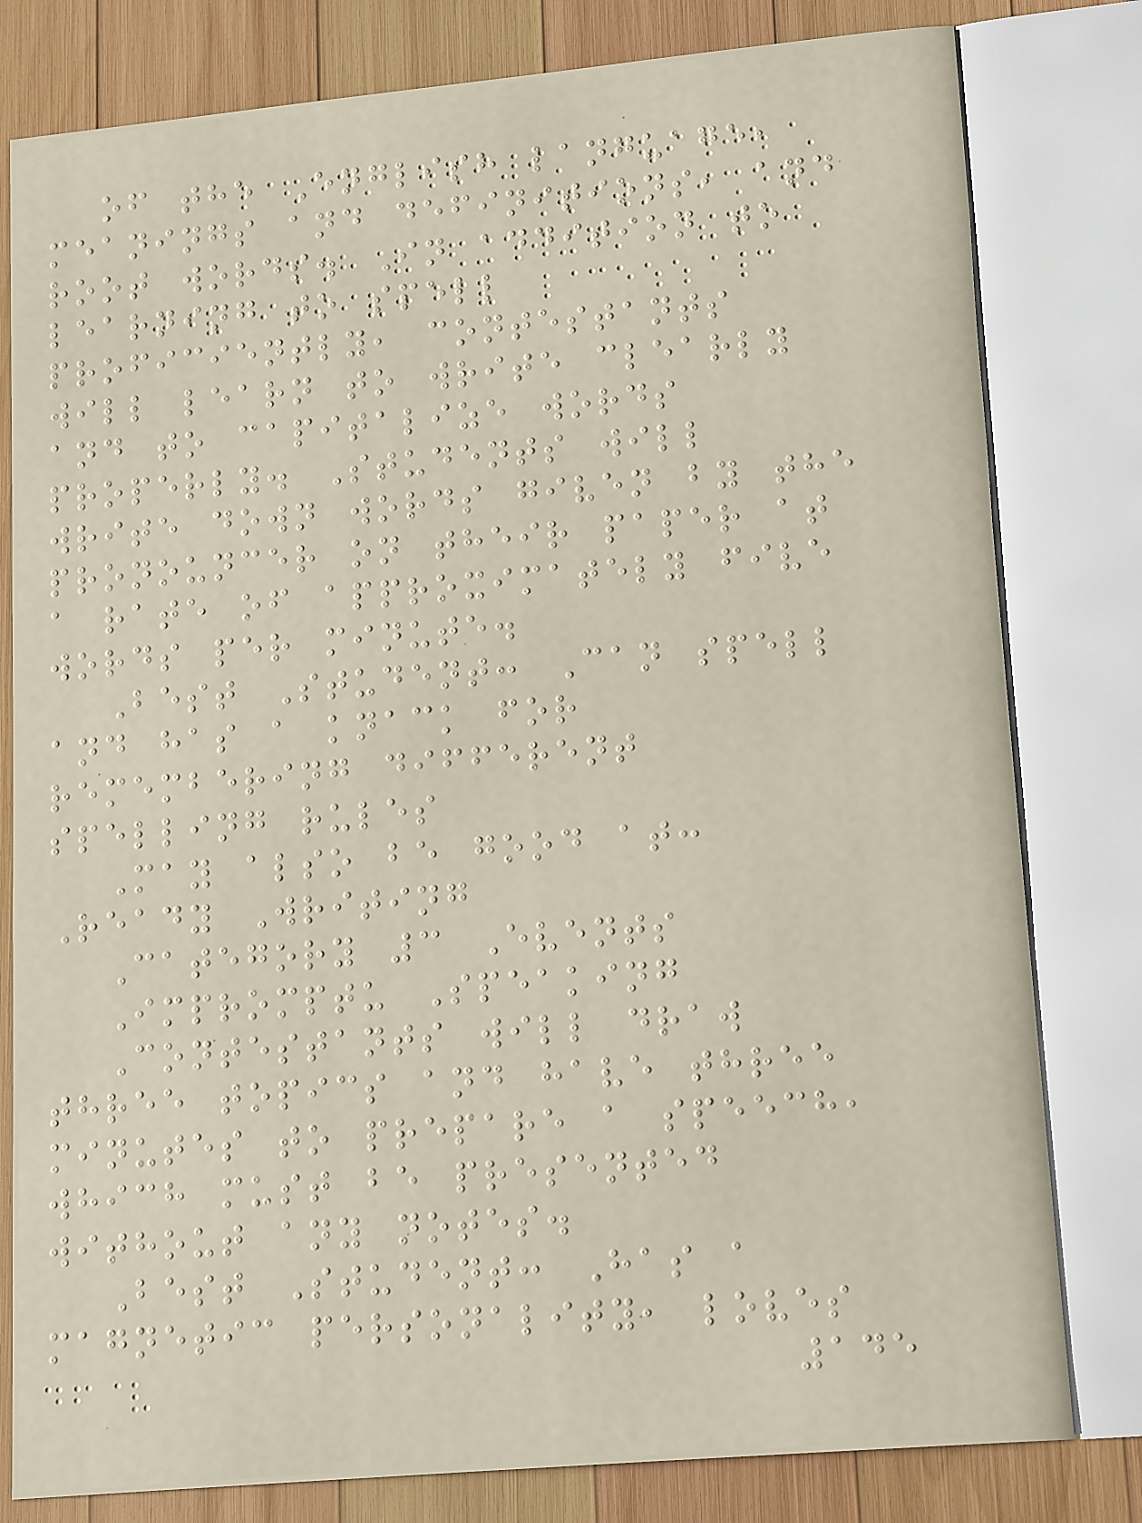of the English language,
meanings and definitions, and
root words. In addition to
learning to spell
proficiently, contestants
will learn to write clearly
and to capitalize words
properly. Students will
write down words given by the
pronouncer on their paper at
a rate of approximately five
words per minute.
Best Student: Can spell
and has a knack for
remembering different
spelling rules
May also be good at:
Ready Writing
Category 3 Events
Impromptu Speaking
Contestants will draw
three topics and have three
minutes to prepare a speech,
which must be presented
without any notes.
Best Student: Has a
magnetic personality, loves
145
